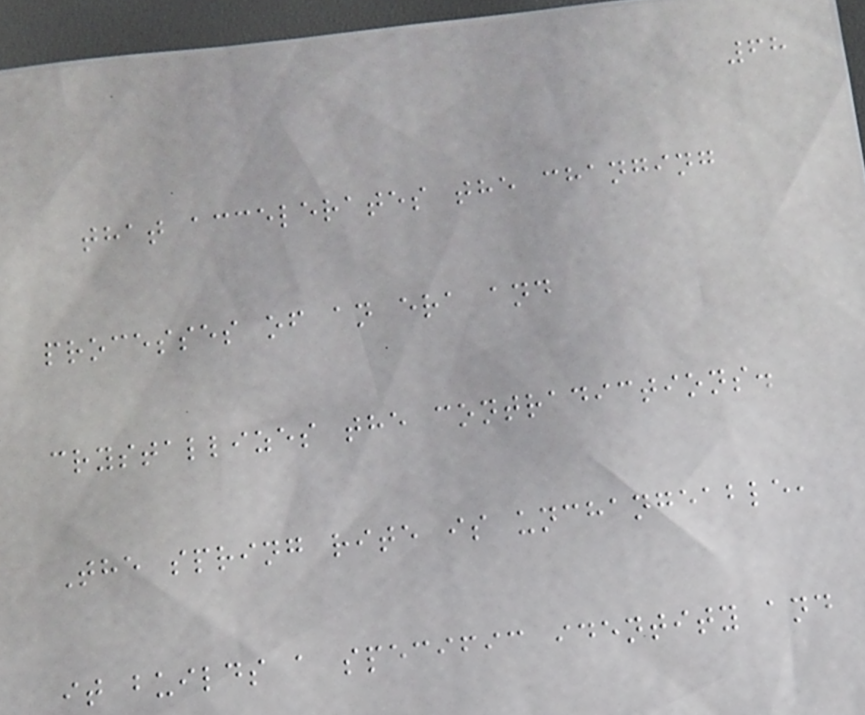68
that accelerates the changing
processes of an era and
crystallizes the contradictions.
The spring rite is unchangeable,
it builds a specific identity and
